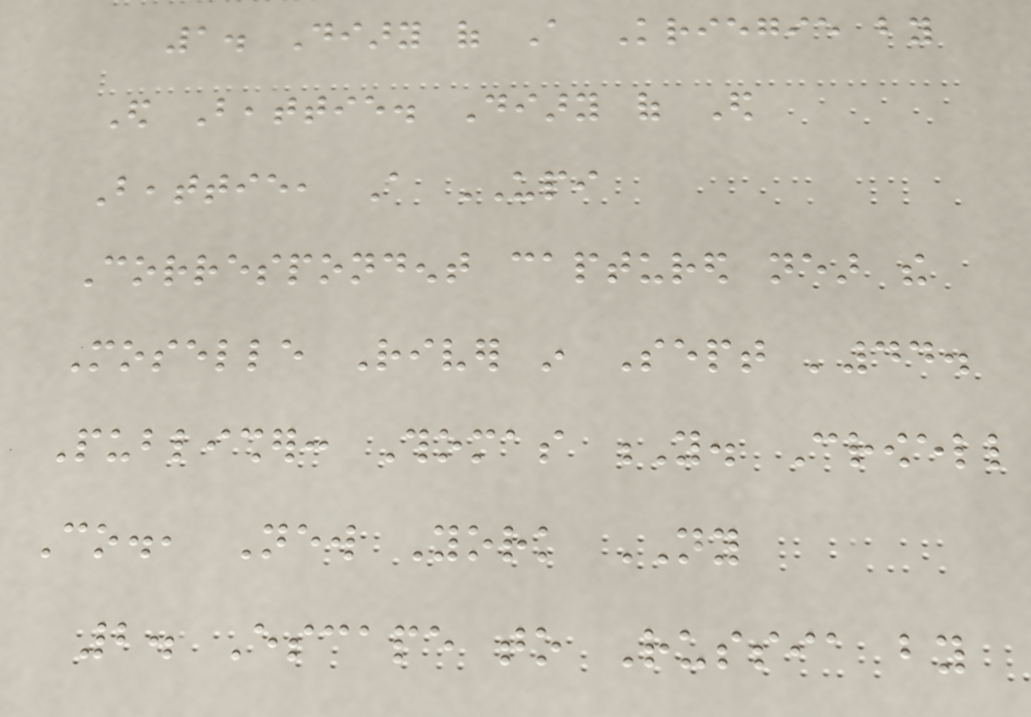1. Diary of A Kriegie by
Ed Beattie. Diary of Ed
Beattie, A UPI
Correspondent captured near the
Moselle River in Sept '44.
Publisher: Thomas Y. Crowell
Co., New York NY
2. Escape to Russia by
